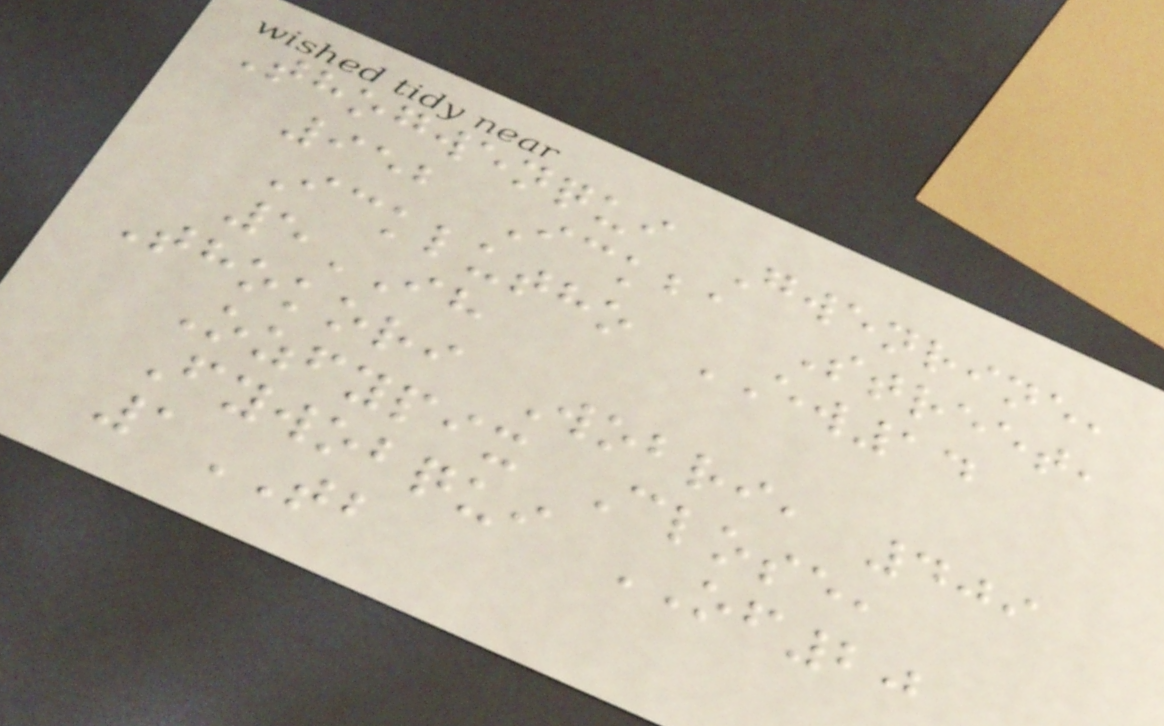Thogwenqui Gwenrine,
952 Ickba Street,
Icklutho EW14
5IH
Thokori Wobri, 409
Ozfypix Close,
Fywobqui OF20
1TB
